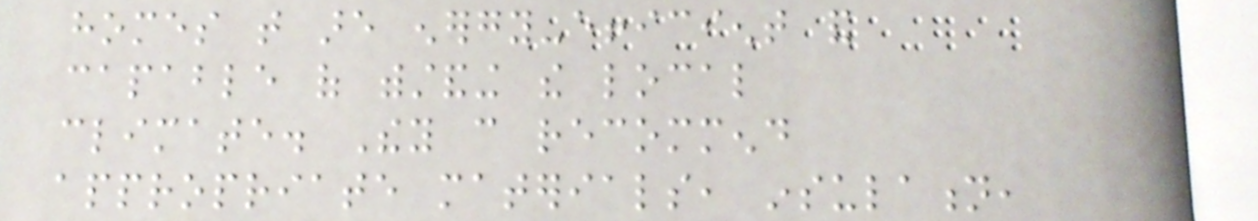homes that are energy-efficient and
capable of withstanding the local
climate. They can recommend
appropriate materials, insulation,
